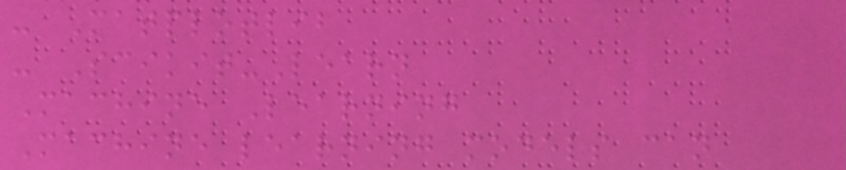- Matplotlib
- Scikit-Learn
Machine Learning
Machine learning models can
